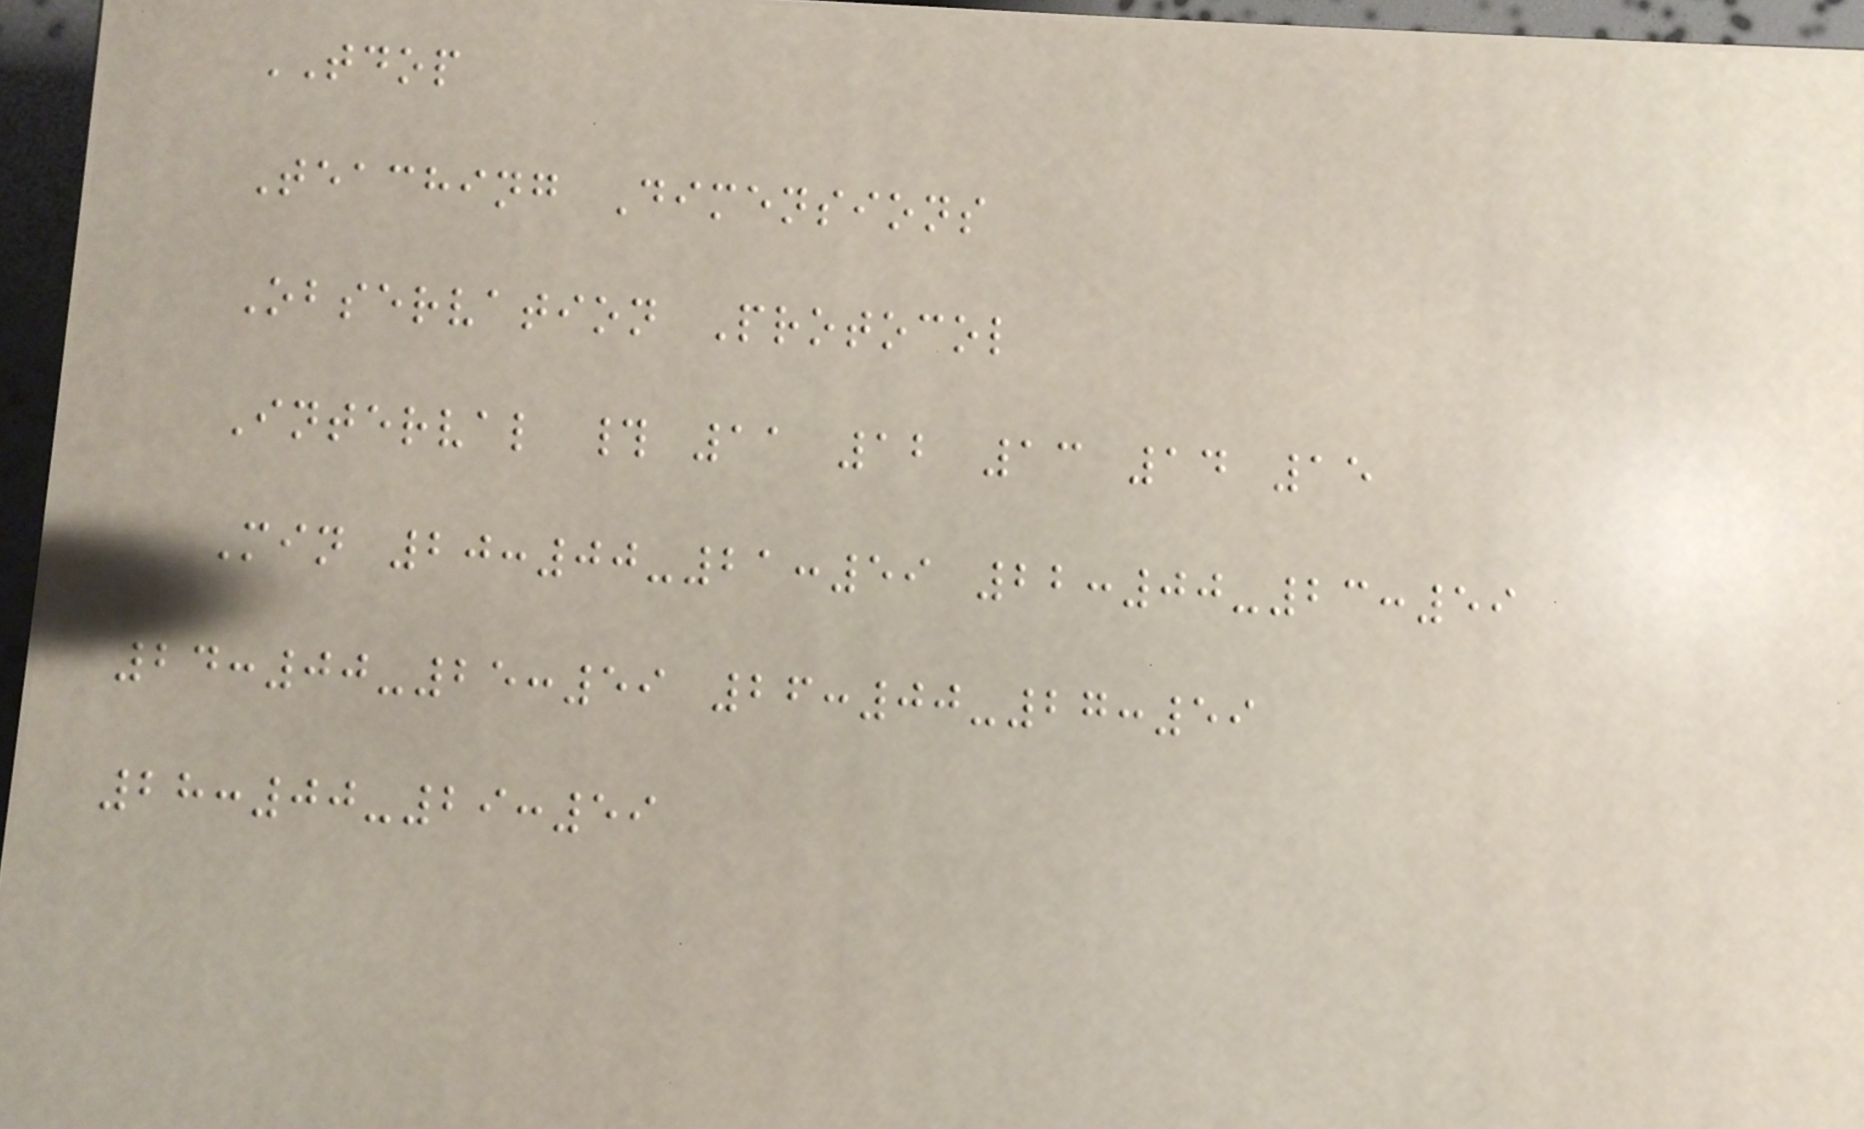TDOP
Teaching Dimensions
Observation Protocol
Interval # 11 12 13 14 15
Min 20:00-21:59 22:00-23:59
24:00-25:59 26:00-27:59
28:00-29:59
